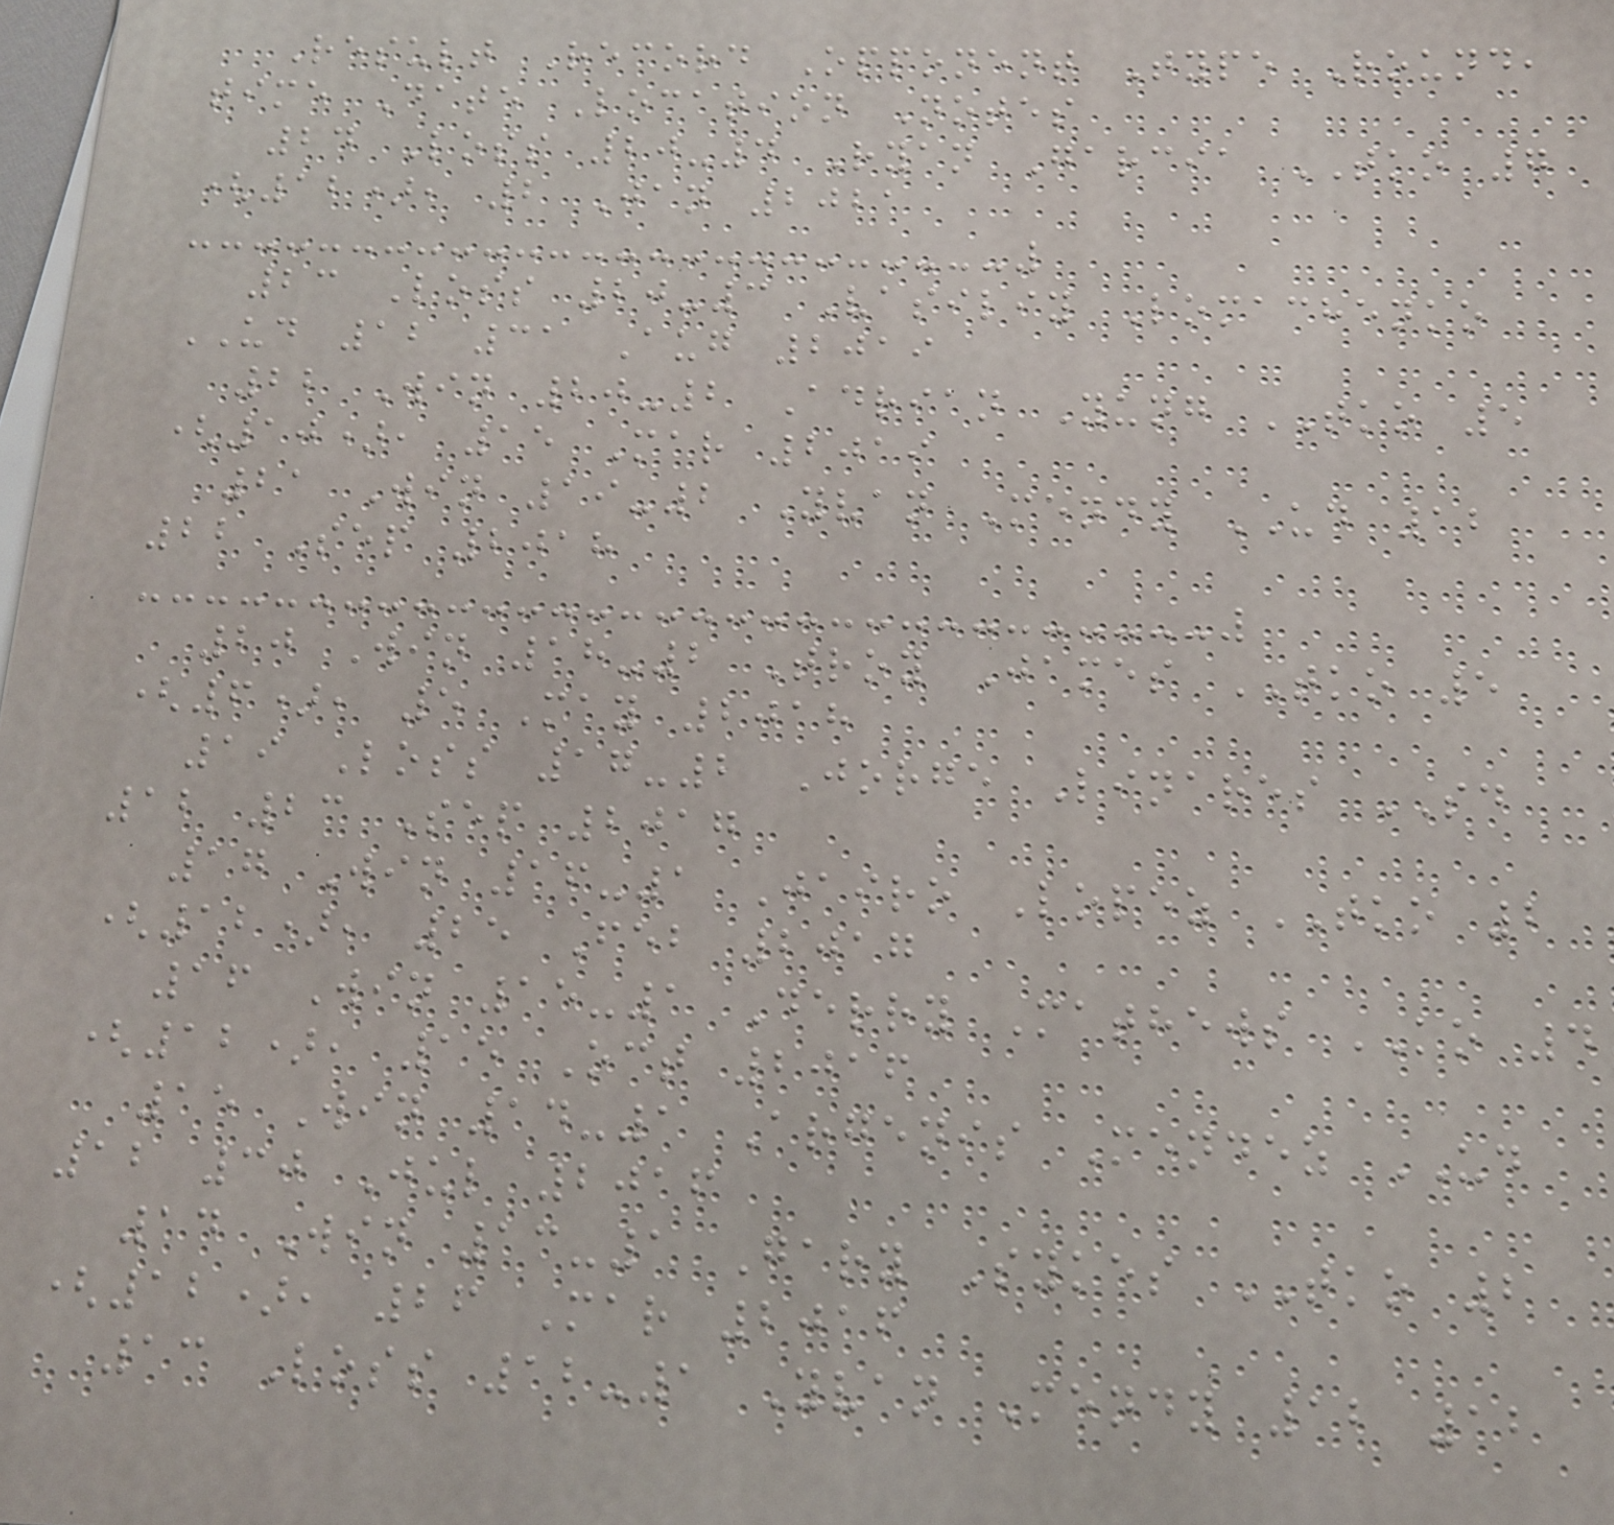Result Record Opponent Type Round,
time Date Location Notes
24 Loss 20-4 Ryan Garcia TKO 7
(12), 2 Jan 2021
23 Loss 20-3 Vasiliy Lomachenko
UD 12 31 Aug 2019
22 Win 20-2 Adrian Yung TKO 5
(10), 15 Mar 2019
21 Win 19-2 Yvan Mendy UD 12
22 Sep 2018
20 Win 18-2 Troy James TKO 5
(6), 5 May 2018
19 Loss 17-2 Jorge Linares SD
12 23 Sep 2017
17 Win 16-1 Jairo Lopez TKO 2
(12), 25 Feb 2017
16 Win 15-1 Derry Mathews KO 4
(12), 15 Oct 2016
15 Win 14-1 Argenis Mendez UD
12 30 Jul 2016
14 Win 13-1 Gary Sykes TKO 2
(12), 26 Mar 2016
13 Loss 12-1 Yvan Mendy 12 12
